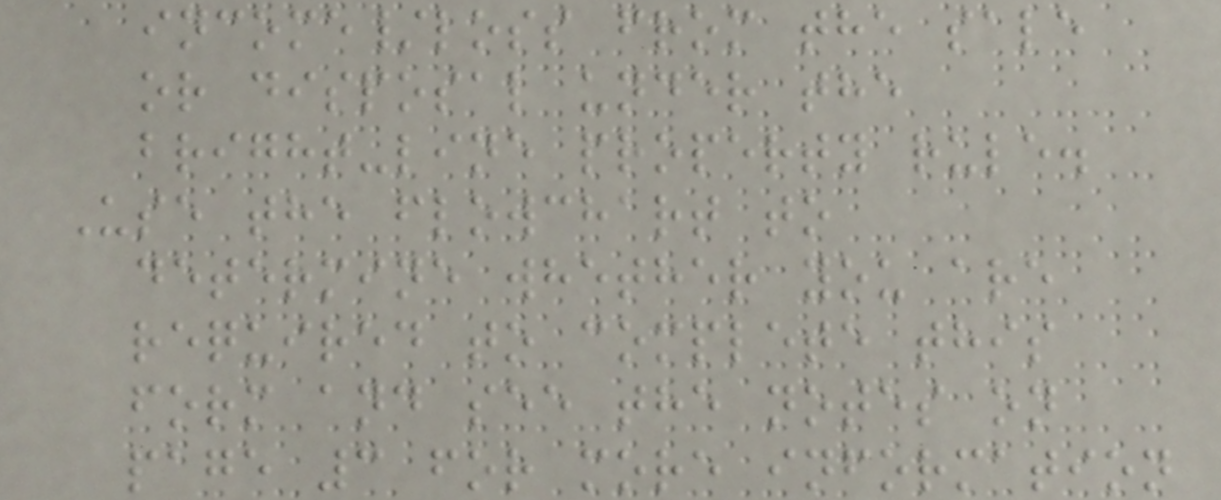income/loss from the sale
or disposal under the
bright-line property rule.
Use the flowchart to
determine whether you are
required to complete this
form and see the notes on
page 3 for more information
